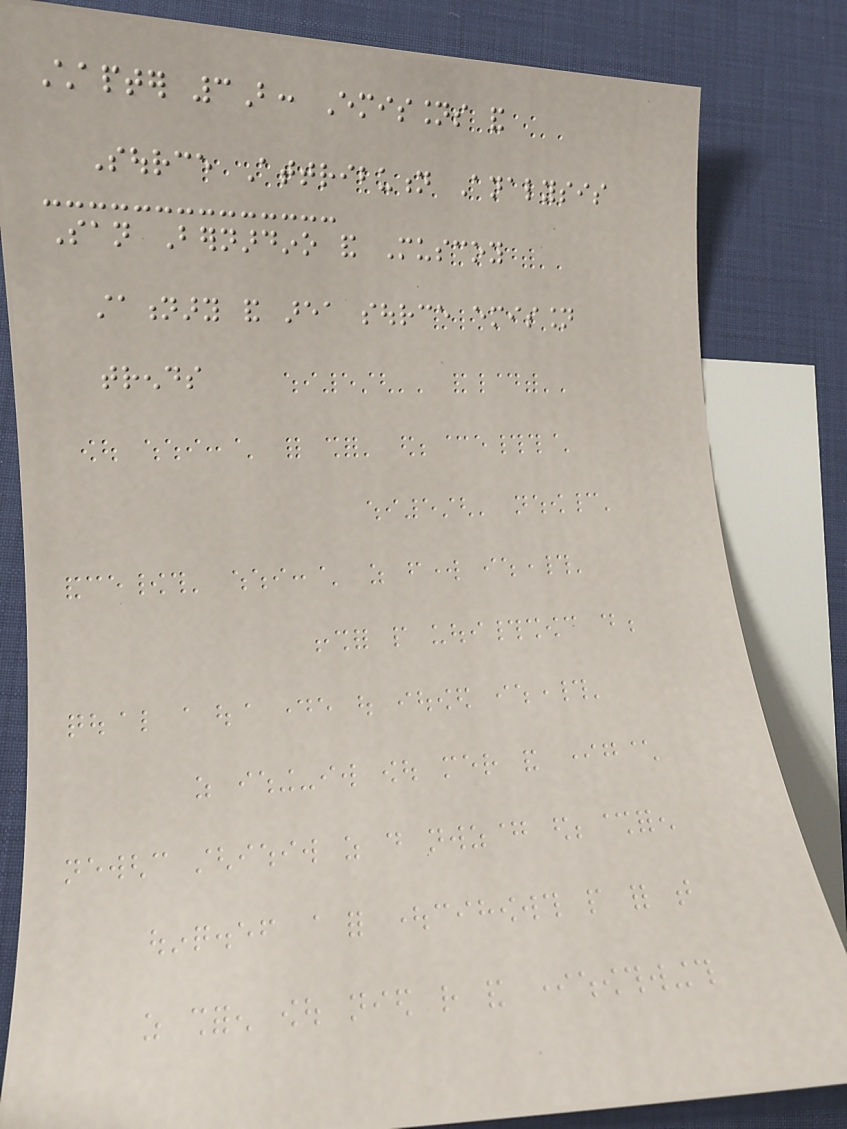Chapter 3B: Emissions and
Source Attribution Analysis
San Bernardino and Muscoy
stationary and area source emission
trends
